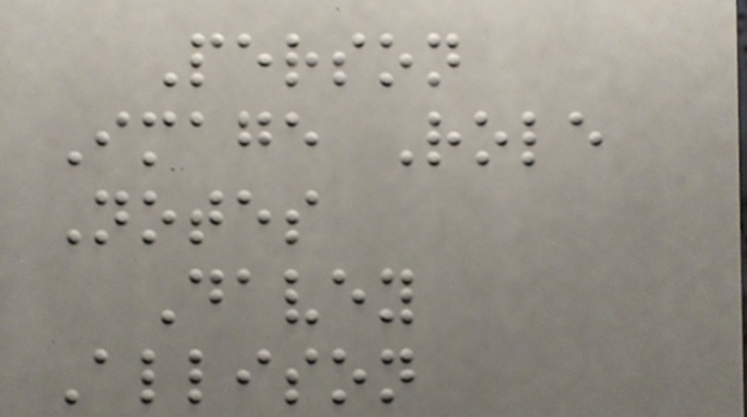Person
Image Role
Notes
Davey
Allison
